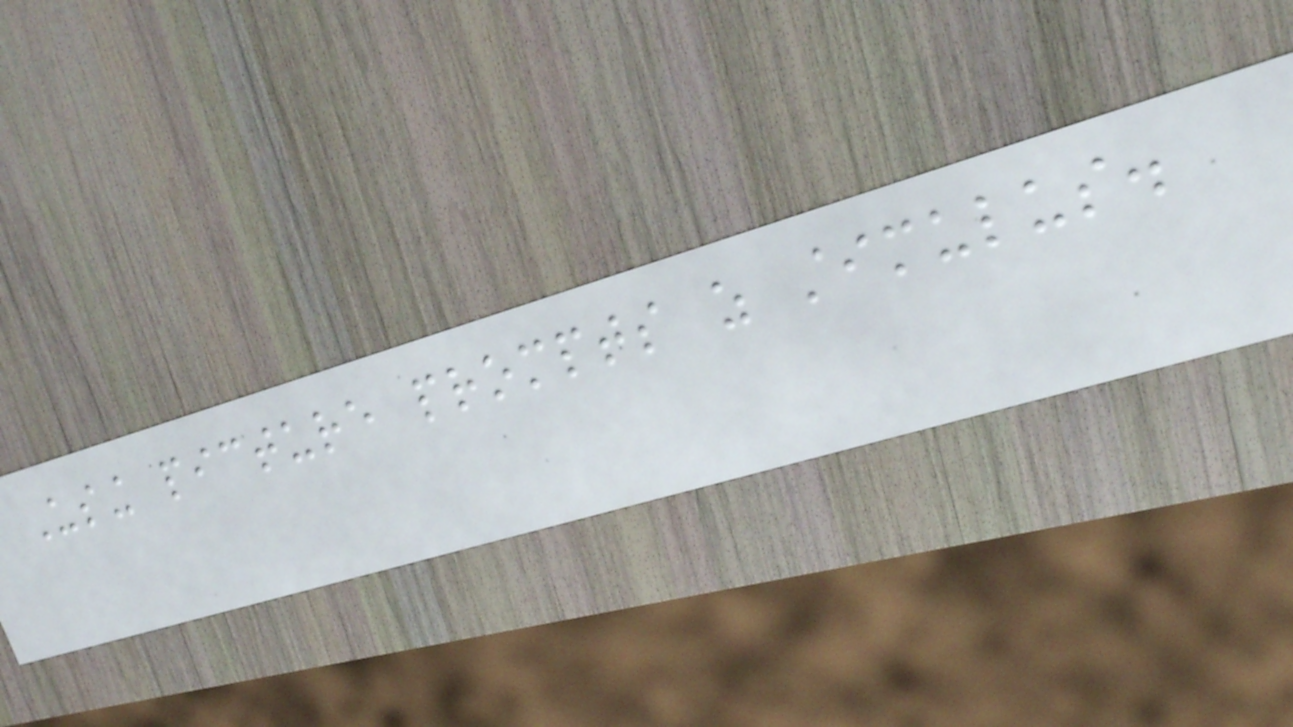Using picture prompts as stimulus.
